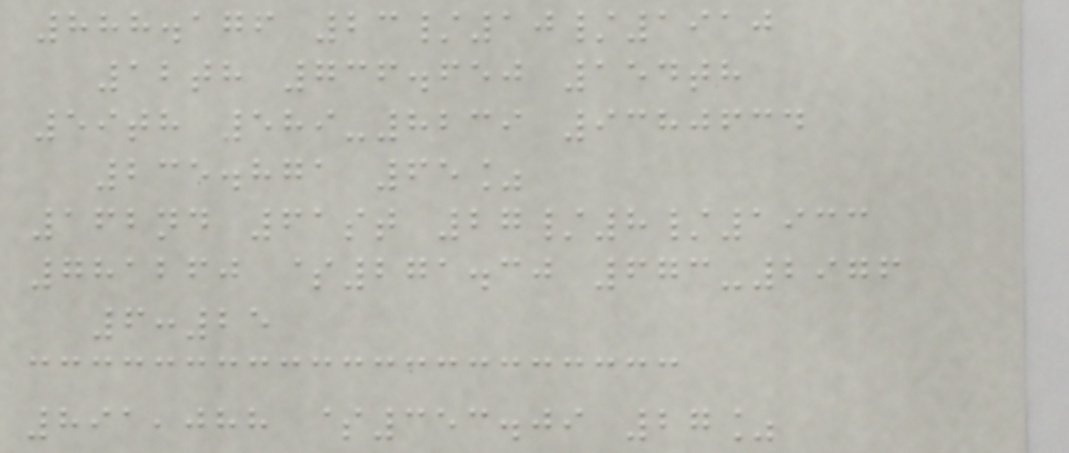888.176 23/10/1910
12th 736.650 154th
59th 589-8239 9380634
235.871 65%
162nd 61st 27/8/1933
781260 $271.30 673-2976
6:25
891,088 $353.09 27%
